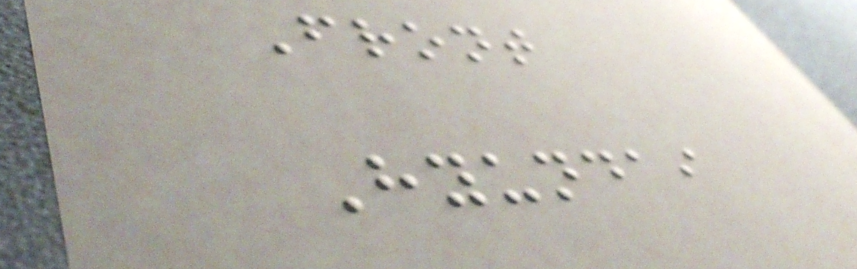Front
Hyundai
